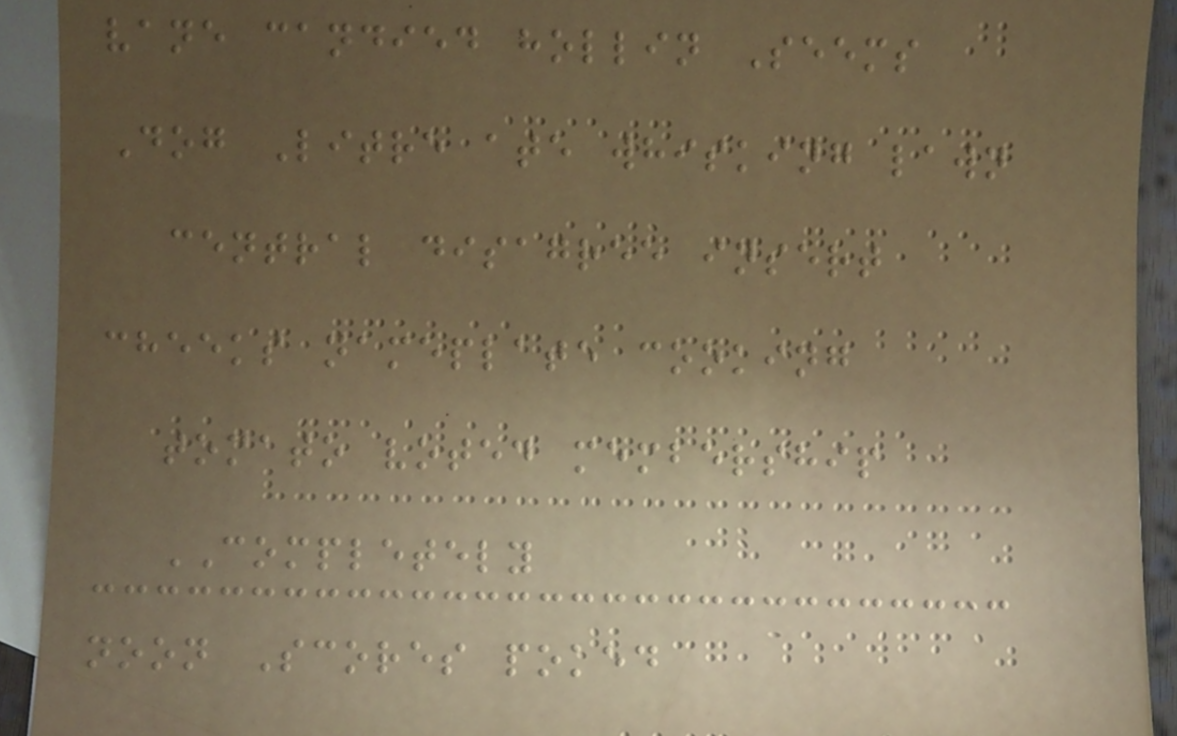vane candied hollin Seems
Dog Litre ate whisking lawn
central disagree insert
cheeks nameplate cooking
tomato voted membership
COMPLETELY
noon Scores poked
